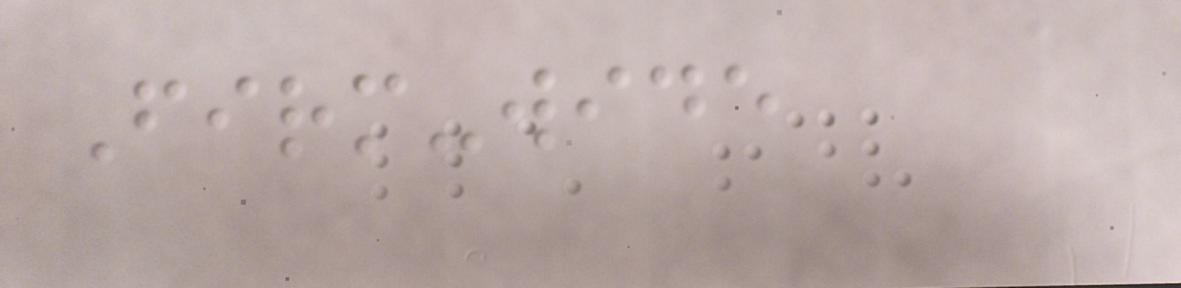Firm-wide
